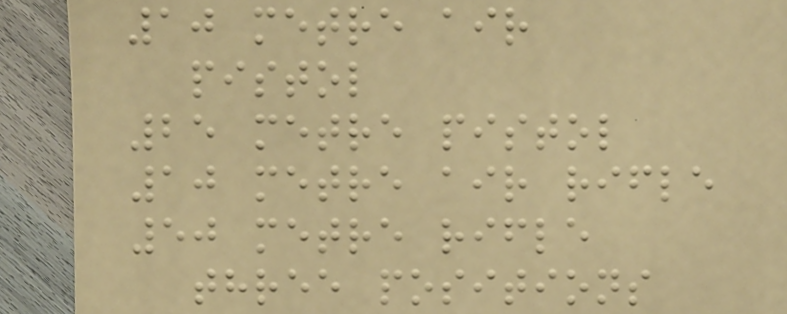10 metre air
pistol
25 metre pistol
10 metre air rifle
50 metre rifle
three positions
